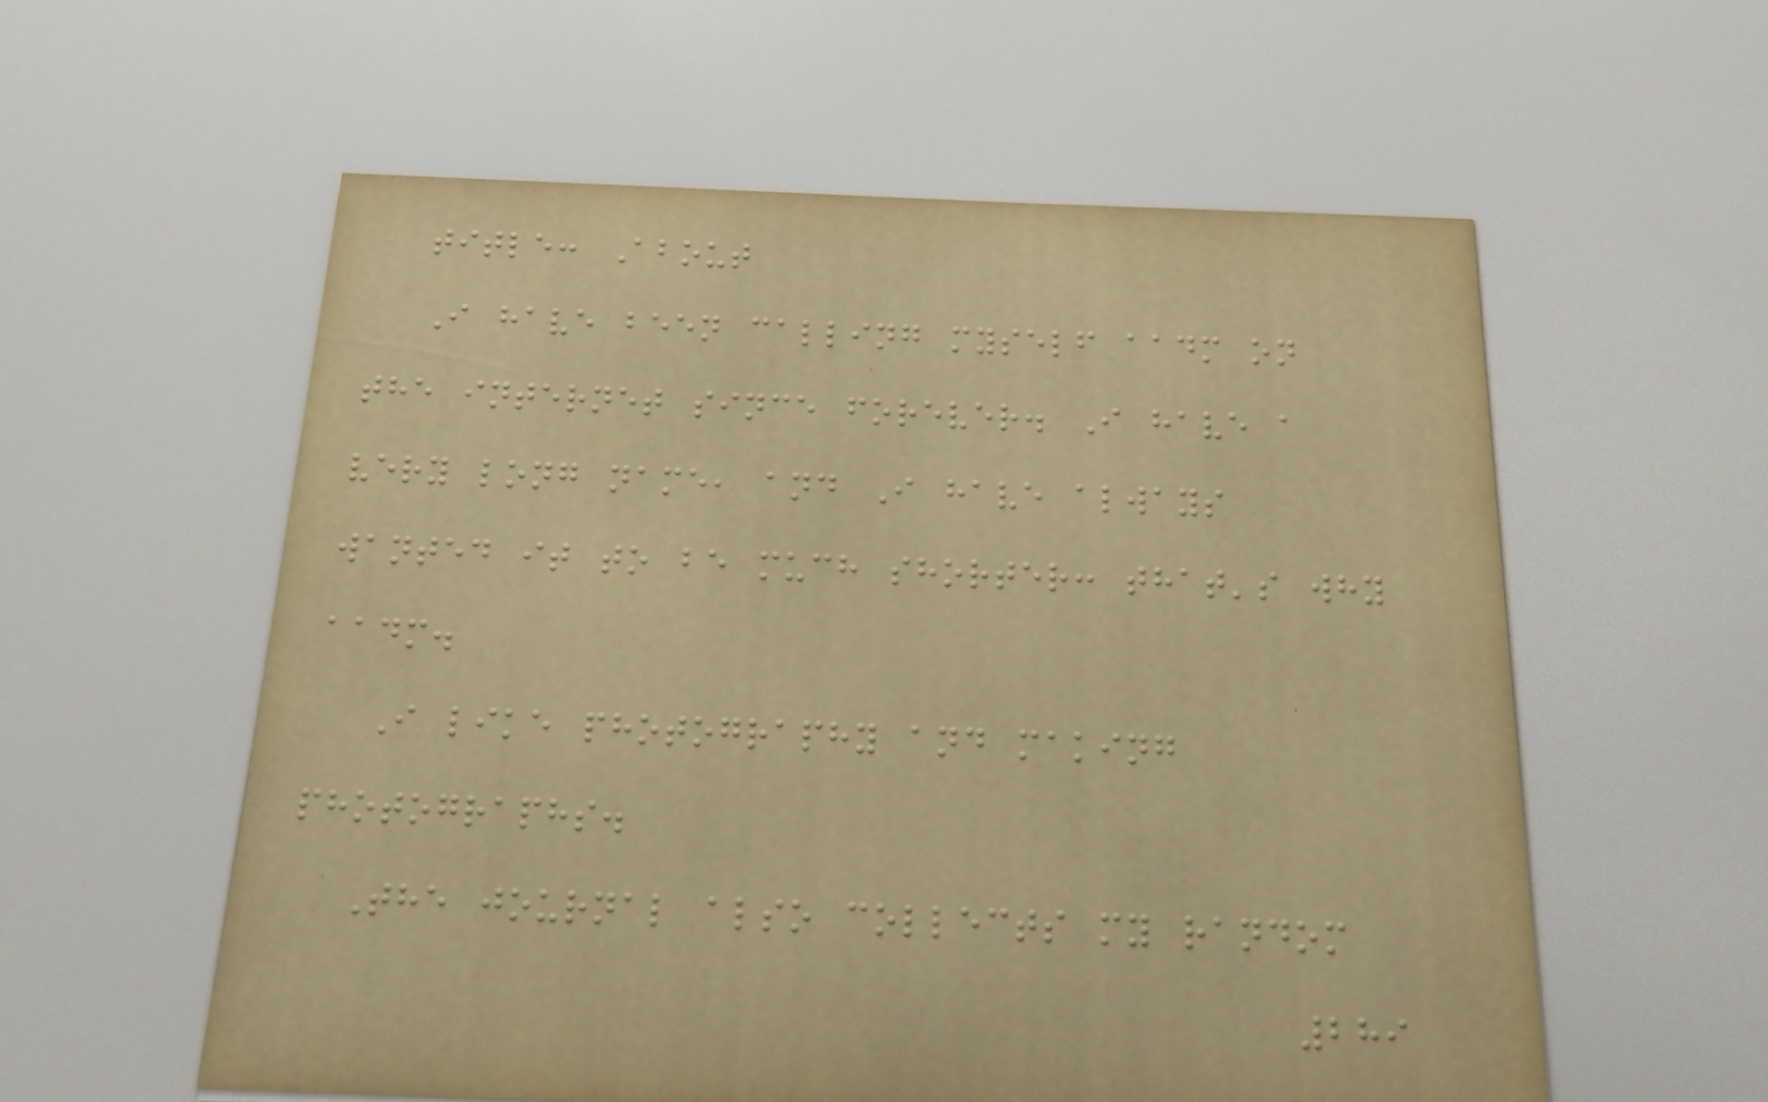title: About
I have been calling myself aadm on
the internet since forever. I have a
very long name, and I have always
wanted it to be much shorter: that's why
aadm.
I like photography and making
photographs.
The journal also collects my random
289
